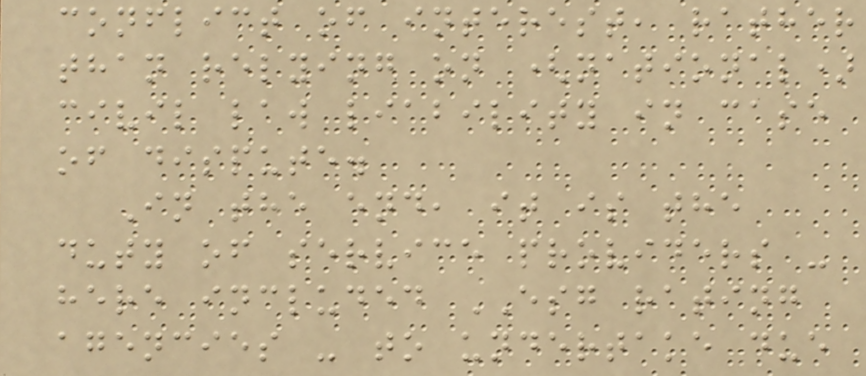conflict of interest, rather
than relying on (national)
civil law liability in case
of dispute.
In the end, it is the
duty of service providers -
here included ESG rating
agencies - to undertake due
